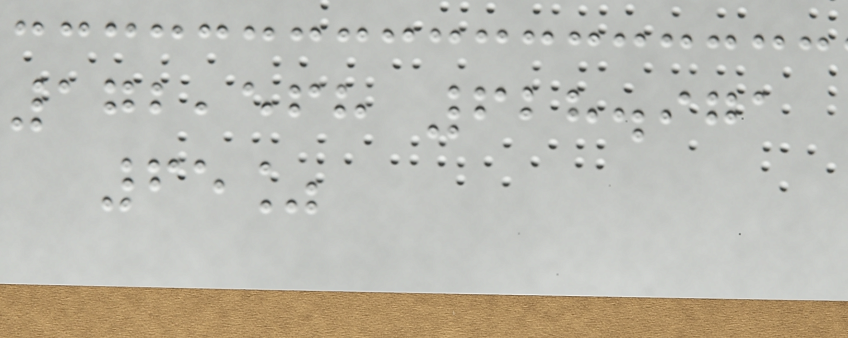172,568 628.971
65%
